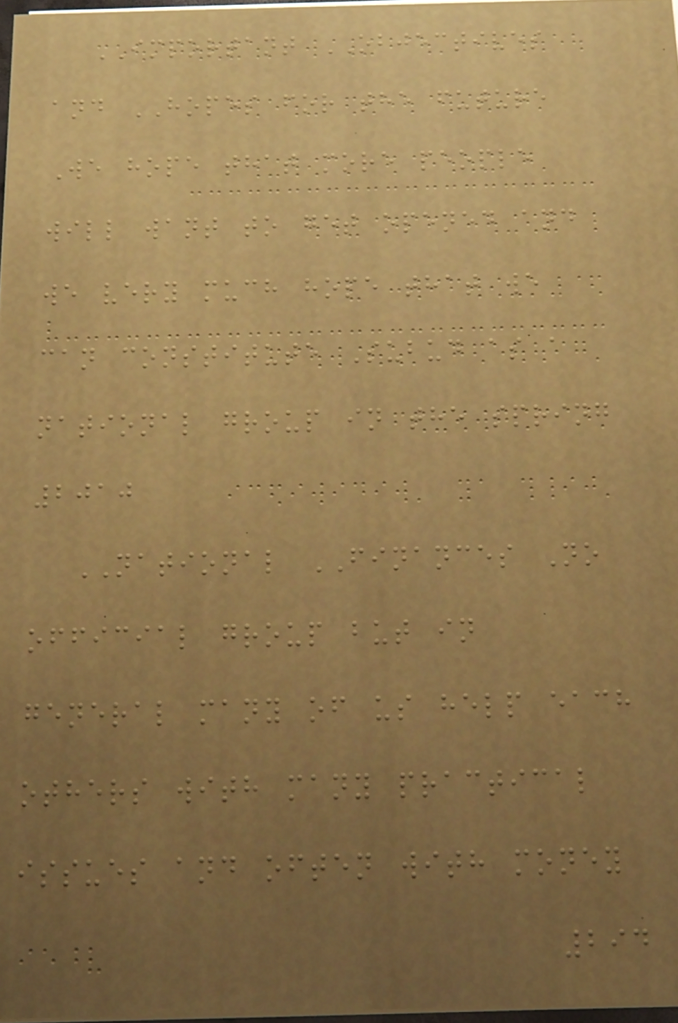IMPORTANT OBJECTIVES
and HOPES for the future
We hope that more people
will want to get opened and
we very much hope that we
can constitute Subud as a
national group in the spring
2010
NATIONAL FINANCES No
official group but in
general many of us help each
others with many practical
issues and often with money
294
